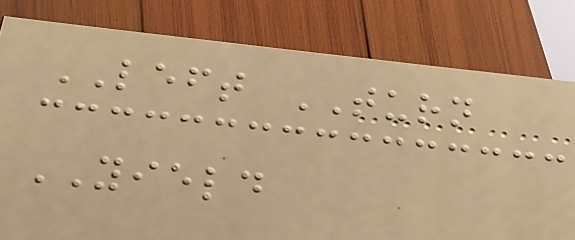LEFT TURN
YIELD
